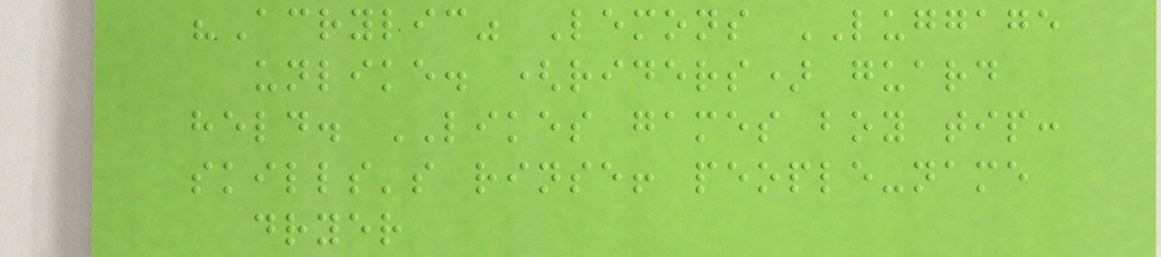"Acrylic" Lemons LUGGAGE
unlike. (riders) guard
held. LIKES games boy tip:
skills's rinse! people-name
dryer
